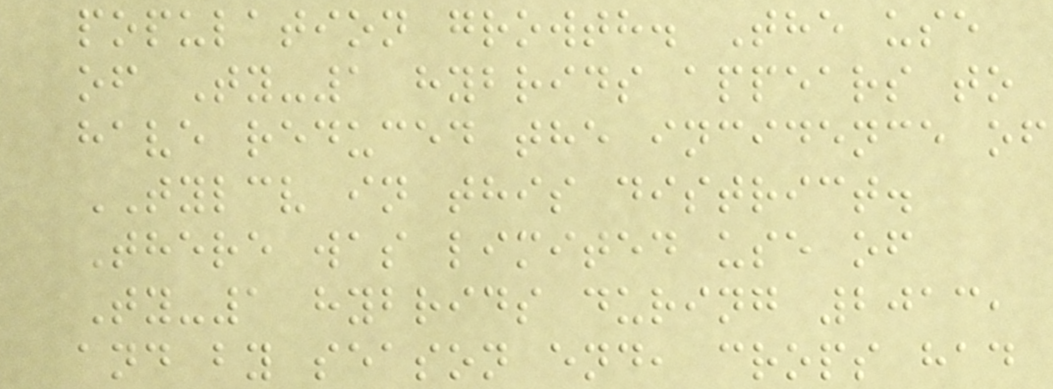population growth. The use
of Ty-1 hybrids appears to
have reduced the incidence of
TYLCV in this district.
There was limited use of
Ty-1 hybrids during 2013,
and by season end, crops had
